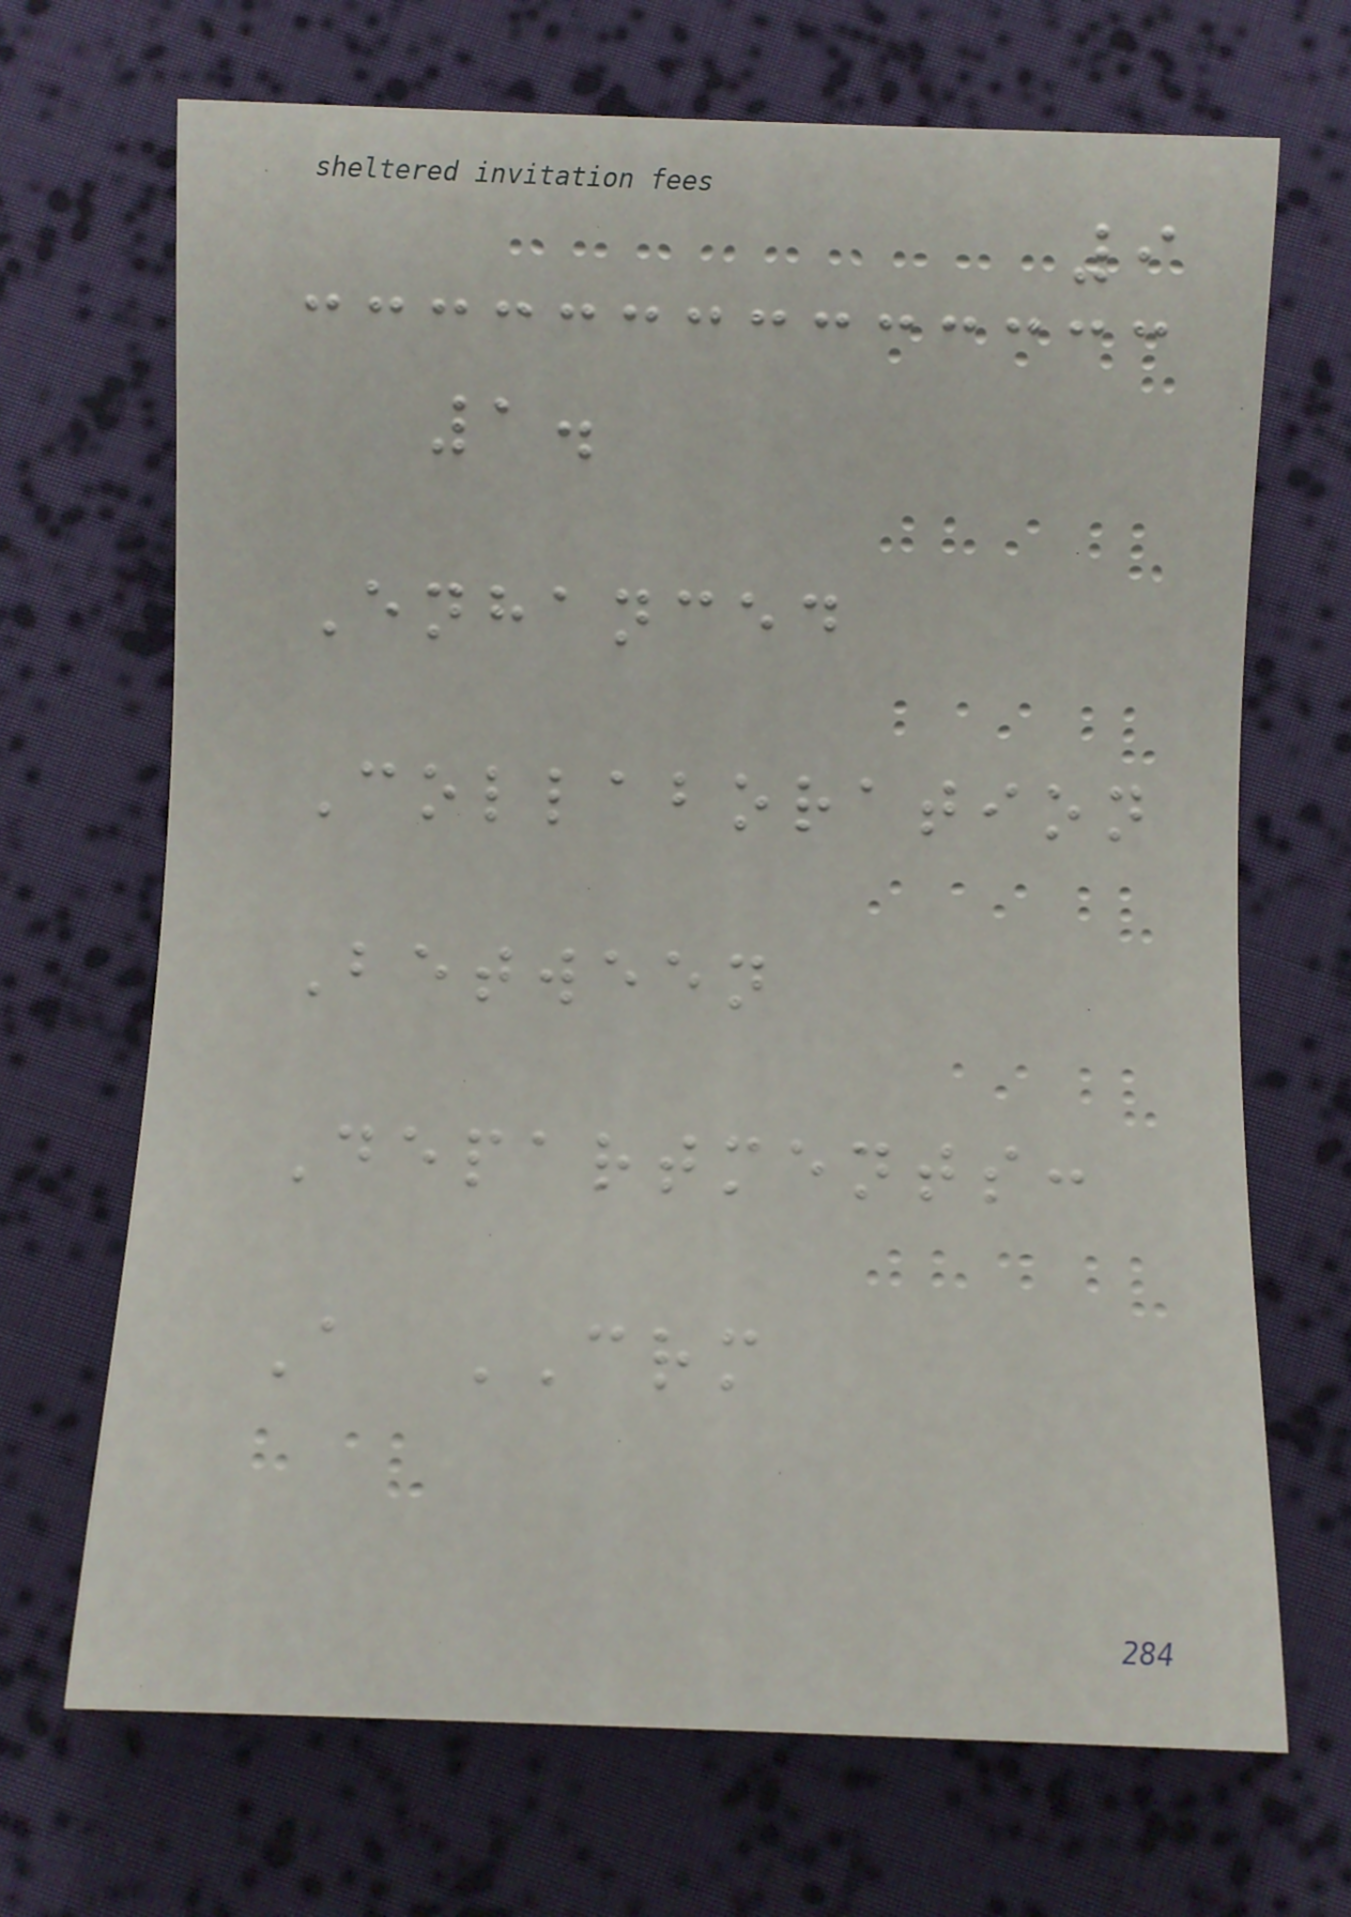9
1.
Enhanced
Collaboration
Between
Departments:
A CRM
